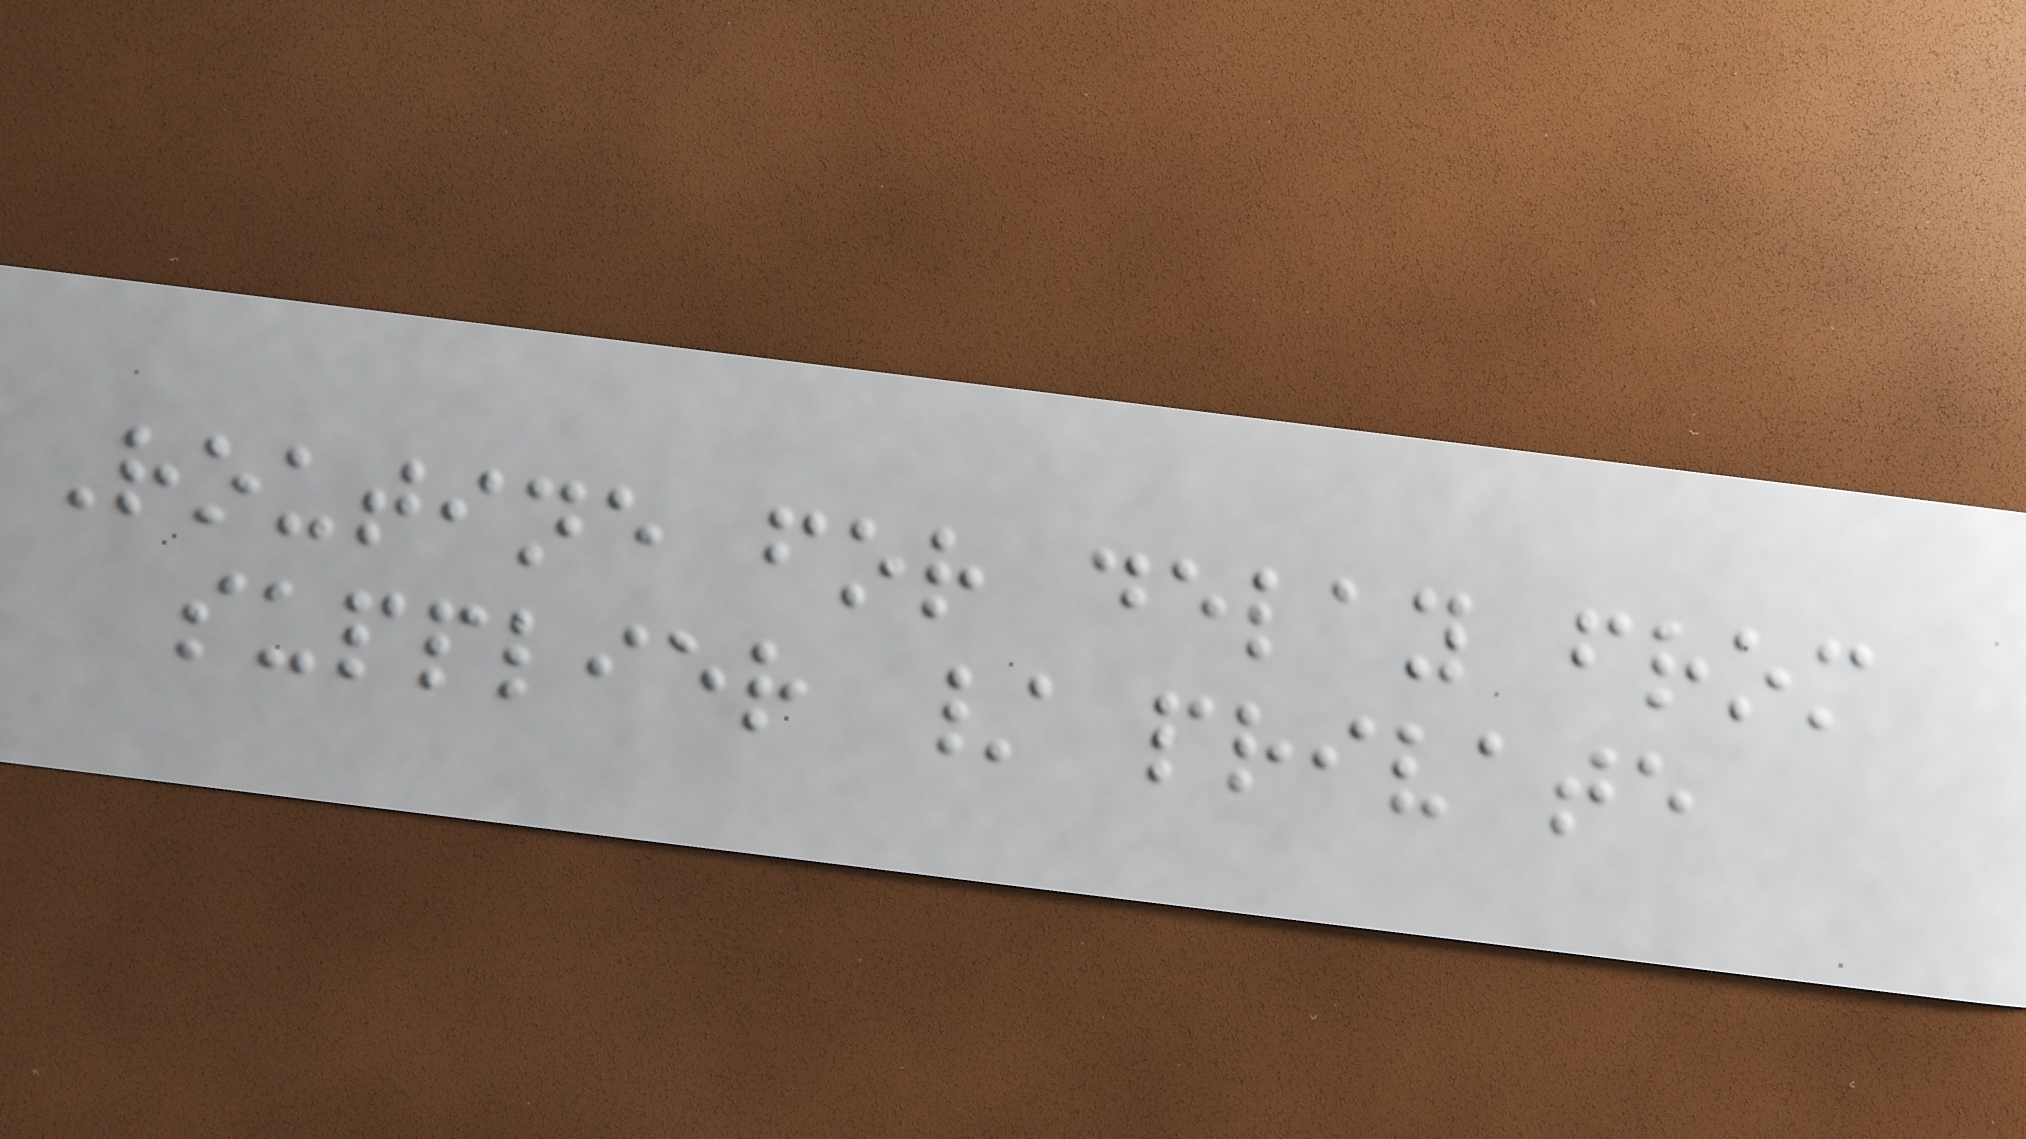Routine for delay from
supplier / private
